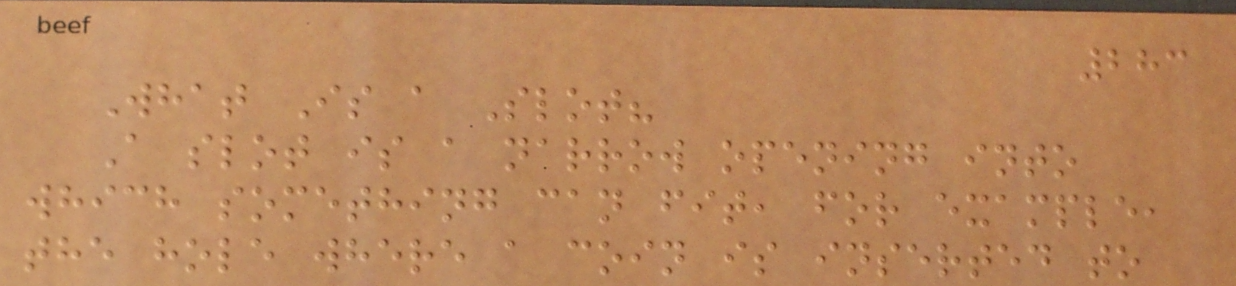283
What Is a Slot?
A slot is a narrow opening into
which something can fit, for example,
the hole where a coin is inserted to
